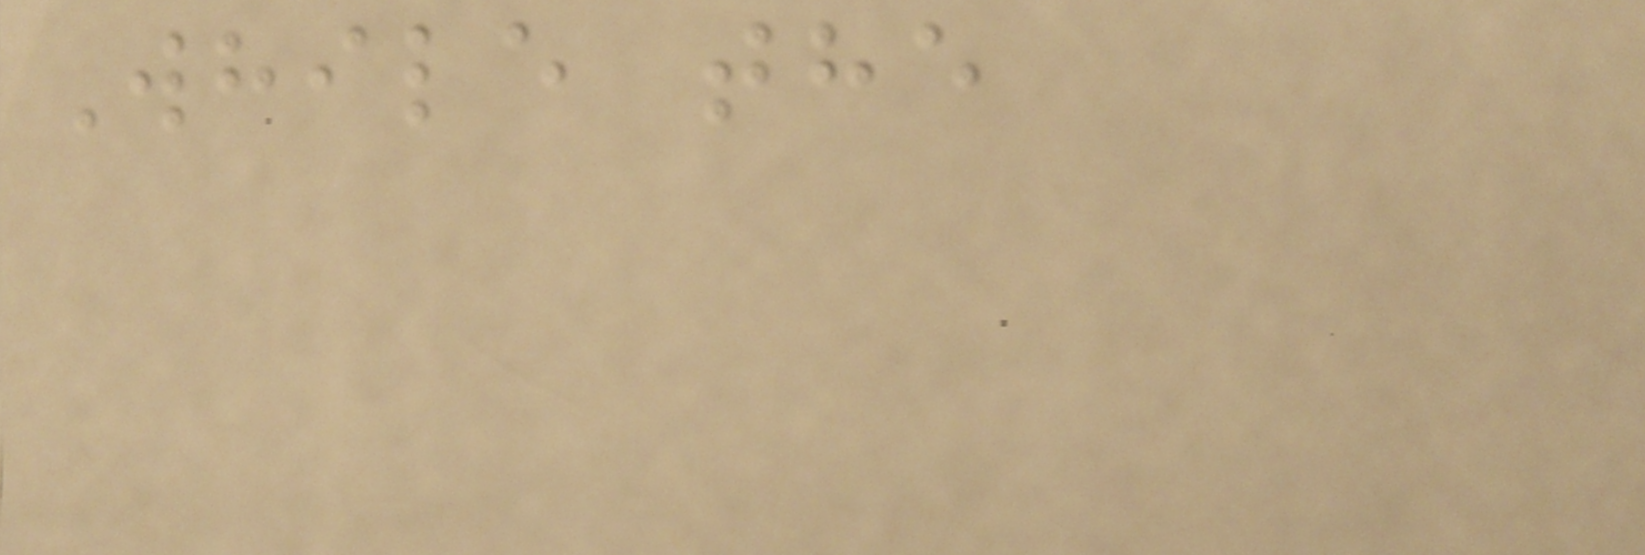While the
